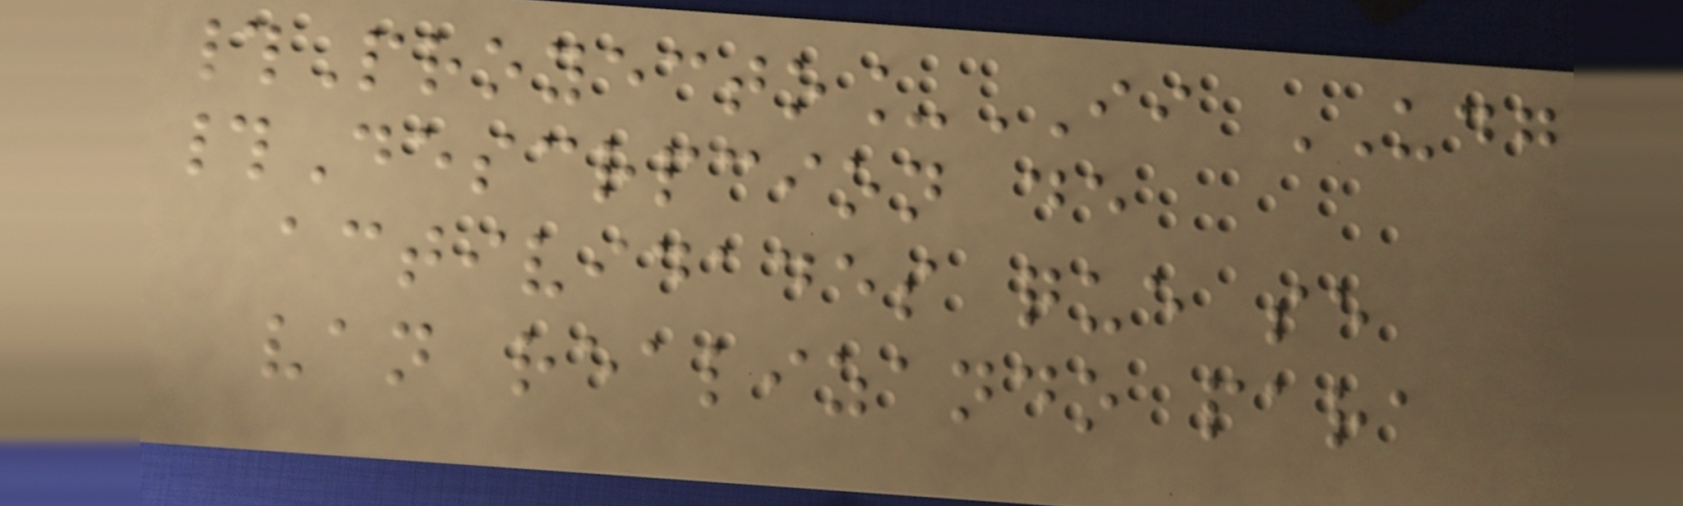#Proyecto_II UDG
#Descrpcion de
actividades que se
van realizando para
